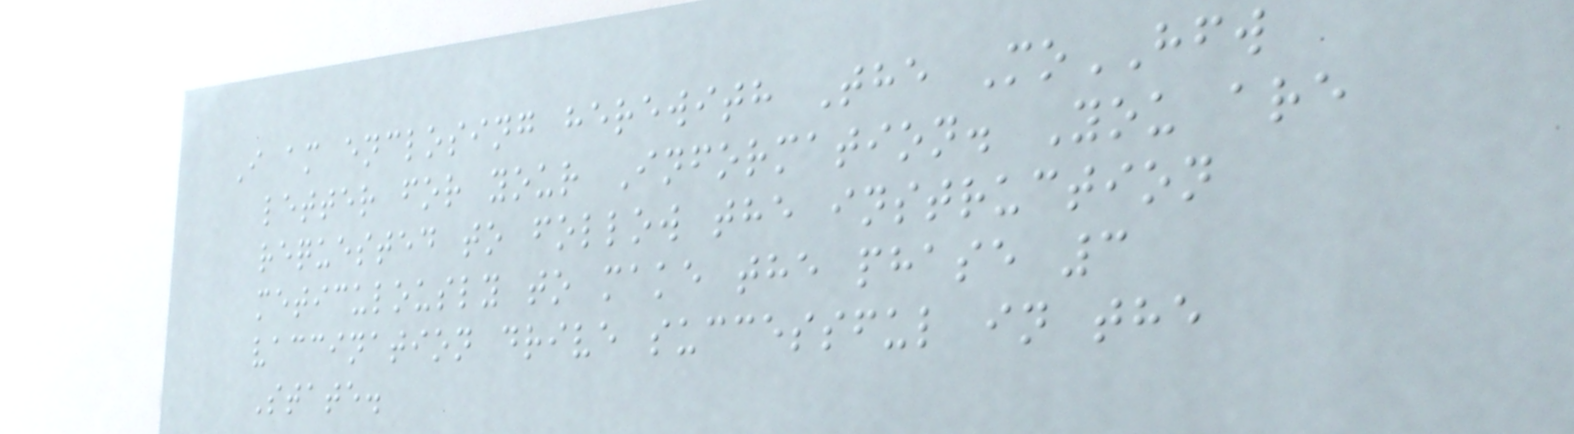I am enclosing herewith The MoHFW
letter for your Information. You are
requested to follow the instruction
meticulously to make the phase 3
vaccination drive successful in the
State.
